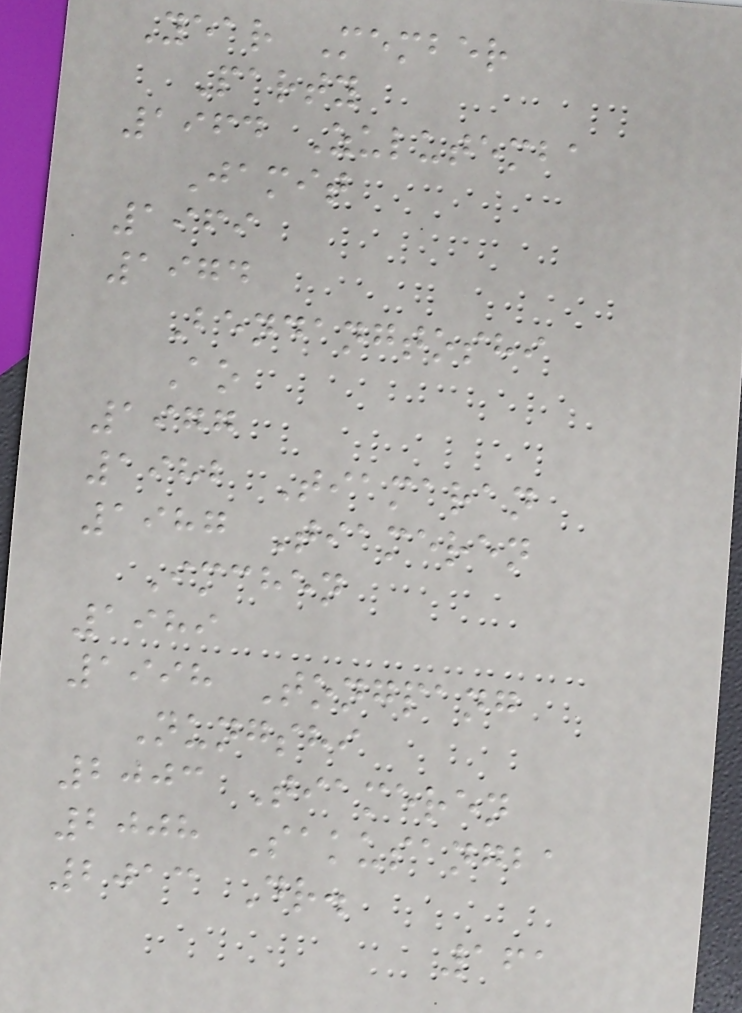Year Member
Party
1964 Zulutemba
Jamit
1969
1974
Bendangtoshi
Ao
1977
1982 Tiamaran
1987 Tiameren
Imchen
1989
1998 Tongpang
Nungshi
2003 Tiameren
2008 Sakusangba
2013 Dr.
161
